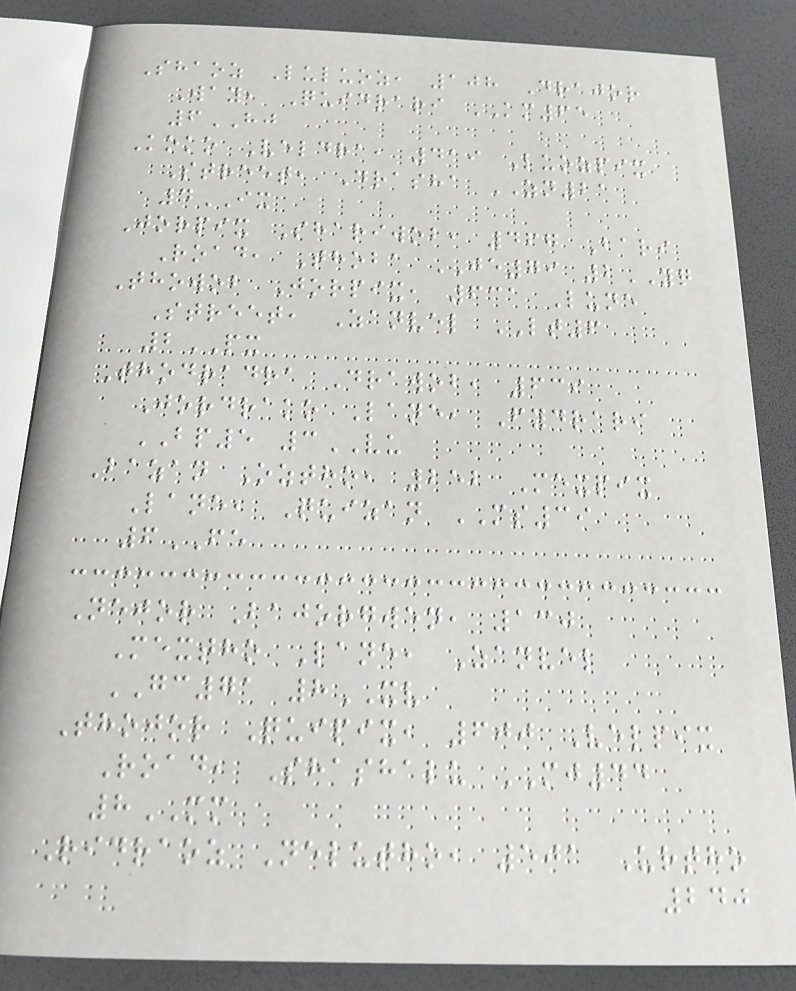Shaoz Luluoz, 108 Drajor
Way, Quidrari KM65
6HJ
Koko Veldra, 419 Luozpix
Street, Drasha ZN21
4IX
Jorpix Shariwob, 467 Bari
Road, Thoba JE79 2YQ
Thowob Jorpix, 631 Lune
Street, Zanvel LT6
2PX
Thodradra Drawob, 639
Jordrako Lane, Fydrari
BP5 3VU
Bazan Oztho, 252 Mexpix
Lane, Quizan MS39
6FE
Nejor Bajorgwen, 130
Mextho Lane, Zanvel
GC71 8XV
Thojor Quipix, 600 Velpix
Road, Shashalu MJ44
8MM
Ridraoz Nelutho, 501 Urtho
240
